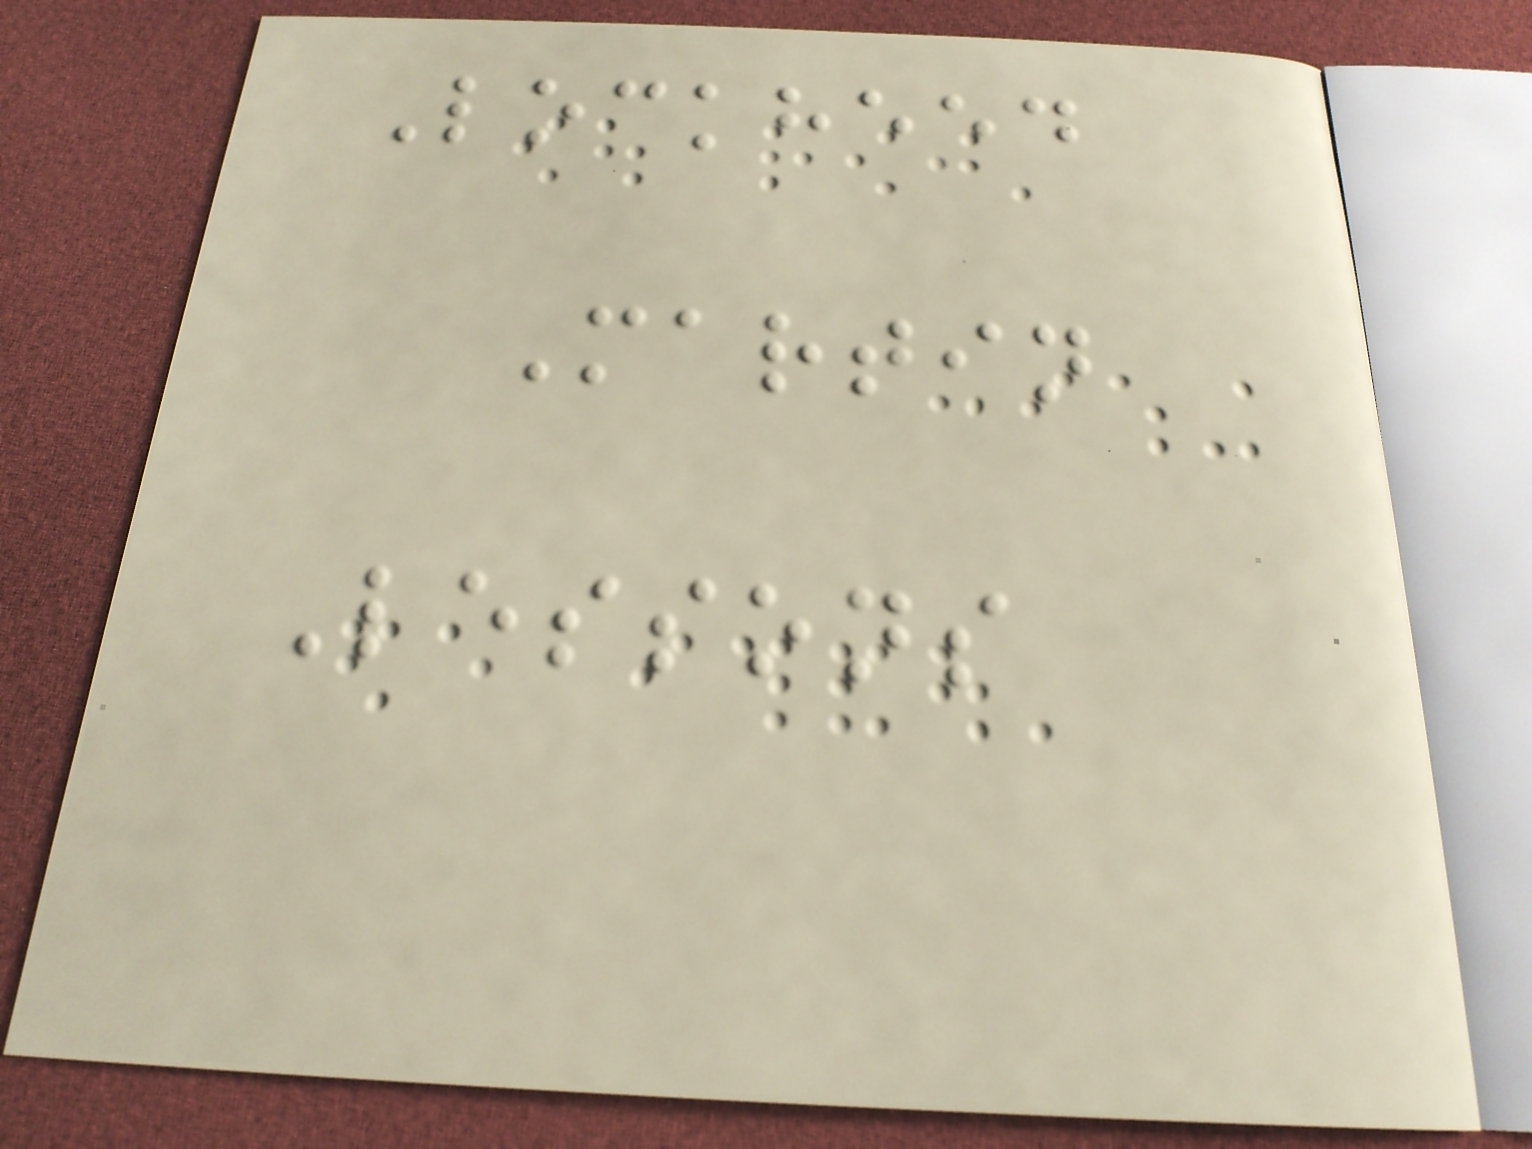Lockheed
Martin
Lessons
